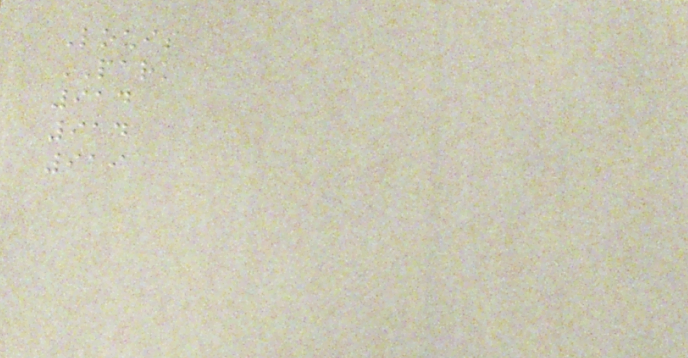Louis
PARK
914
914
919
